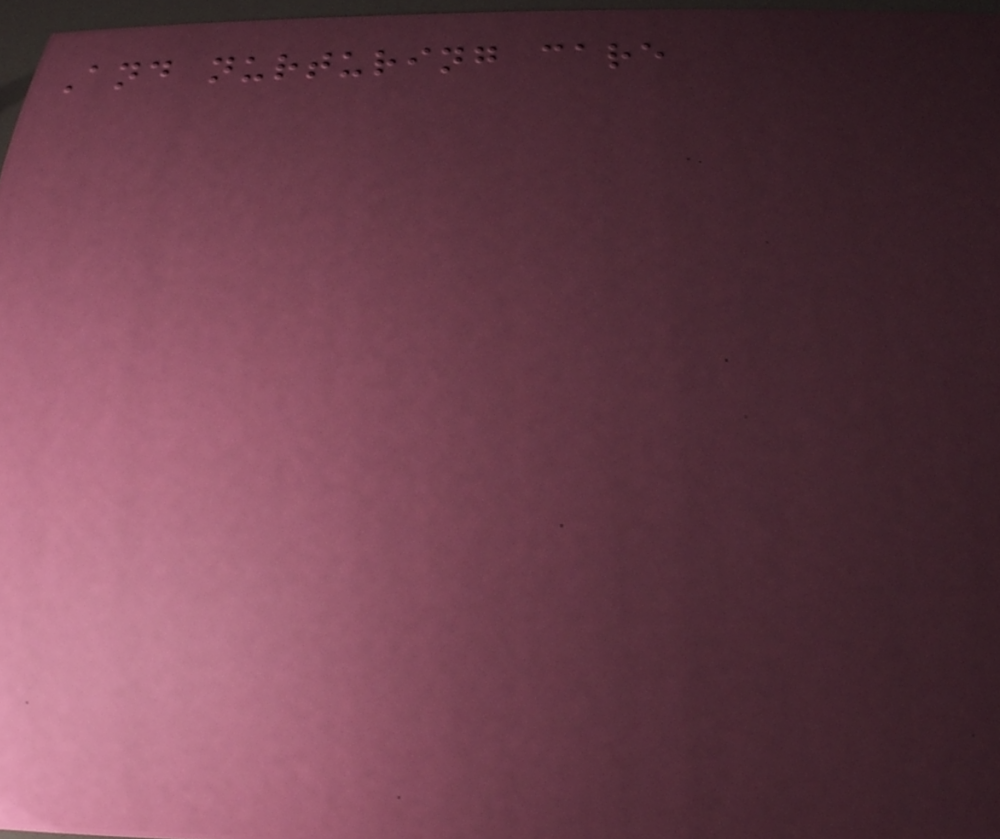And nurturing care
